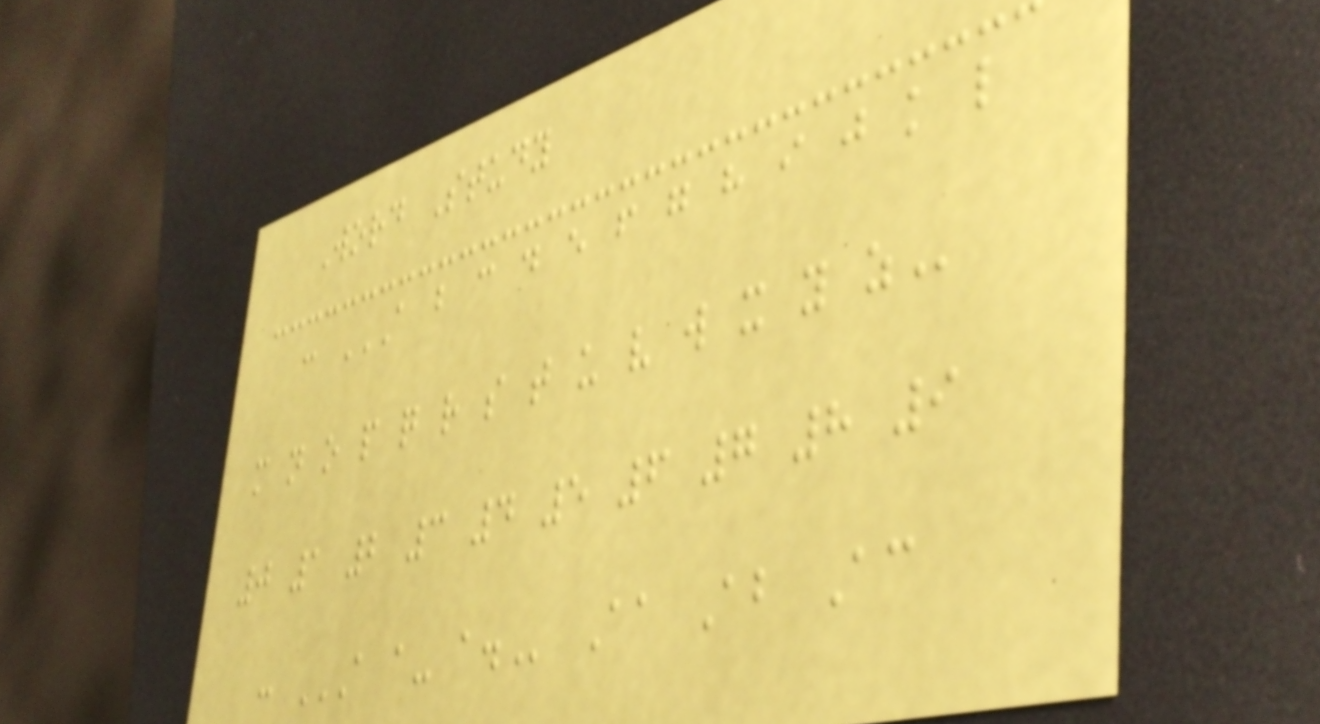Word Study
: A B C D E F G H I J K L
M N O P Q R S T U V W X Y Z
0 1 2 3 4 5 6 7 8 9
: A A- A. Aa Ab Ac
